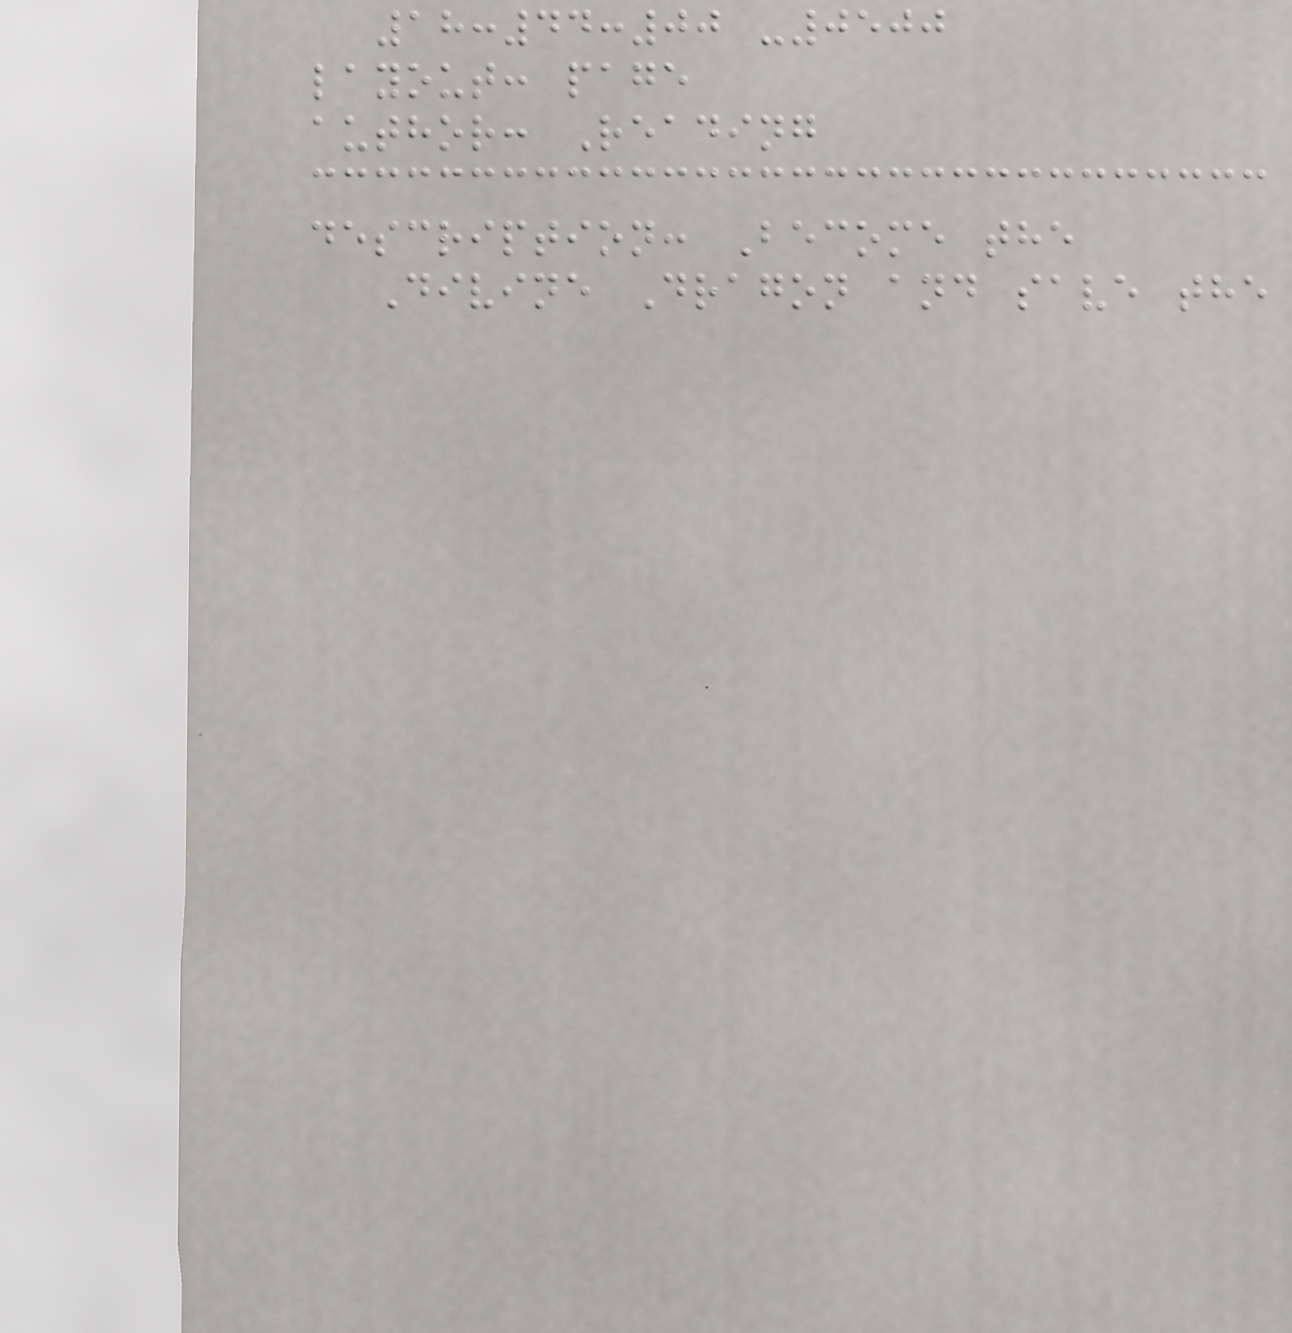18:44:00 -0500
layout: page
author: Reading
description: Become the
Divine Dragon and save the
